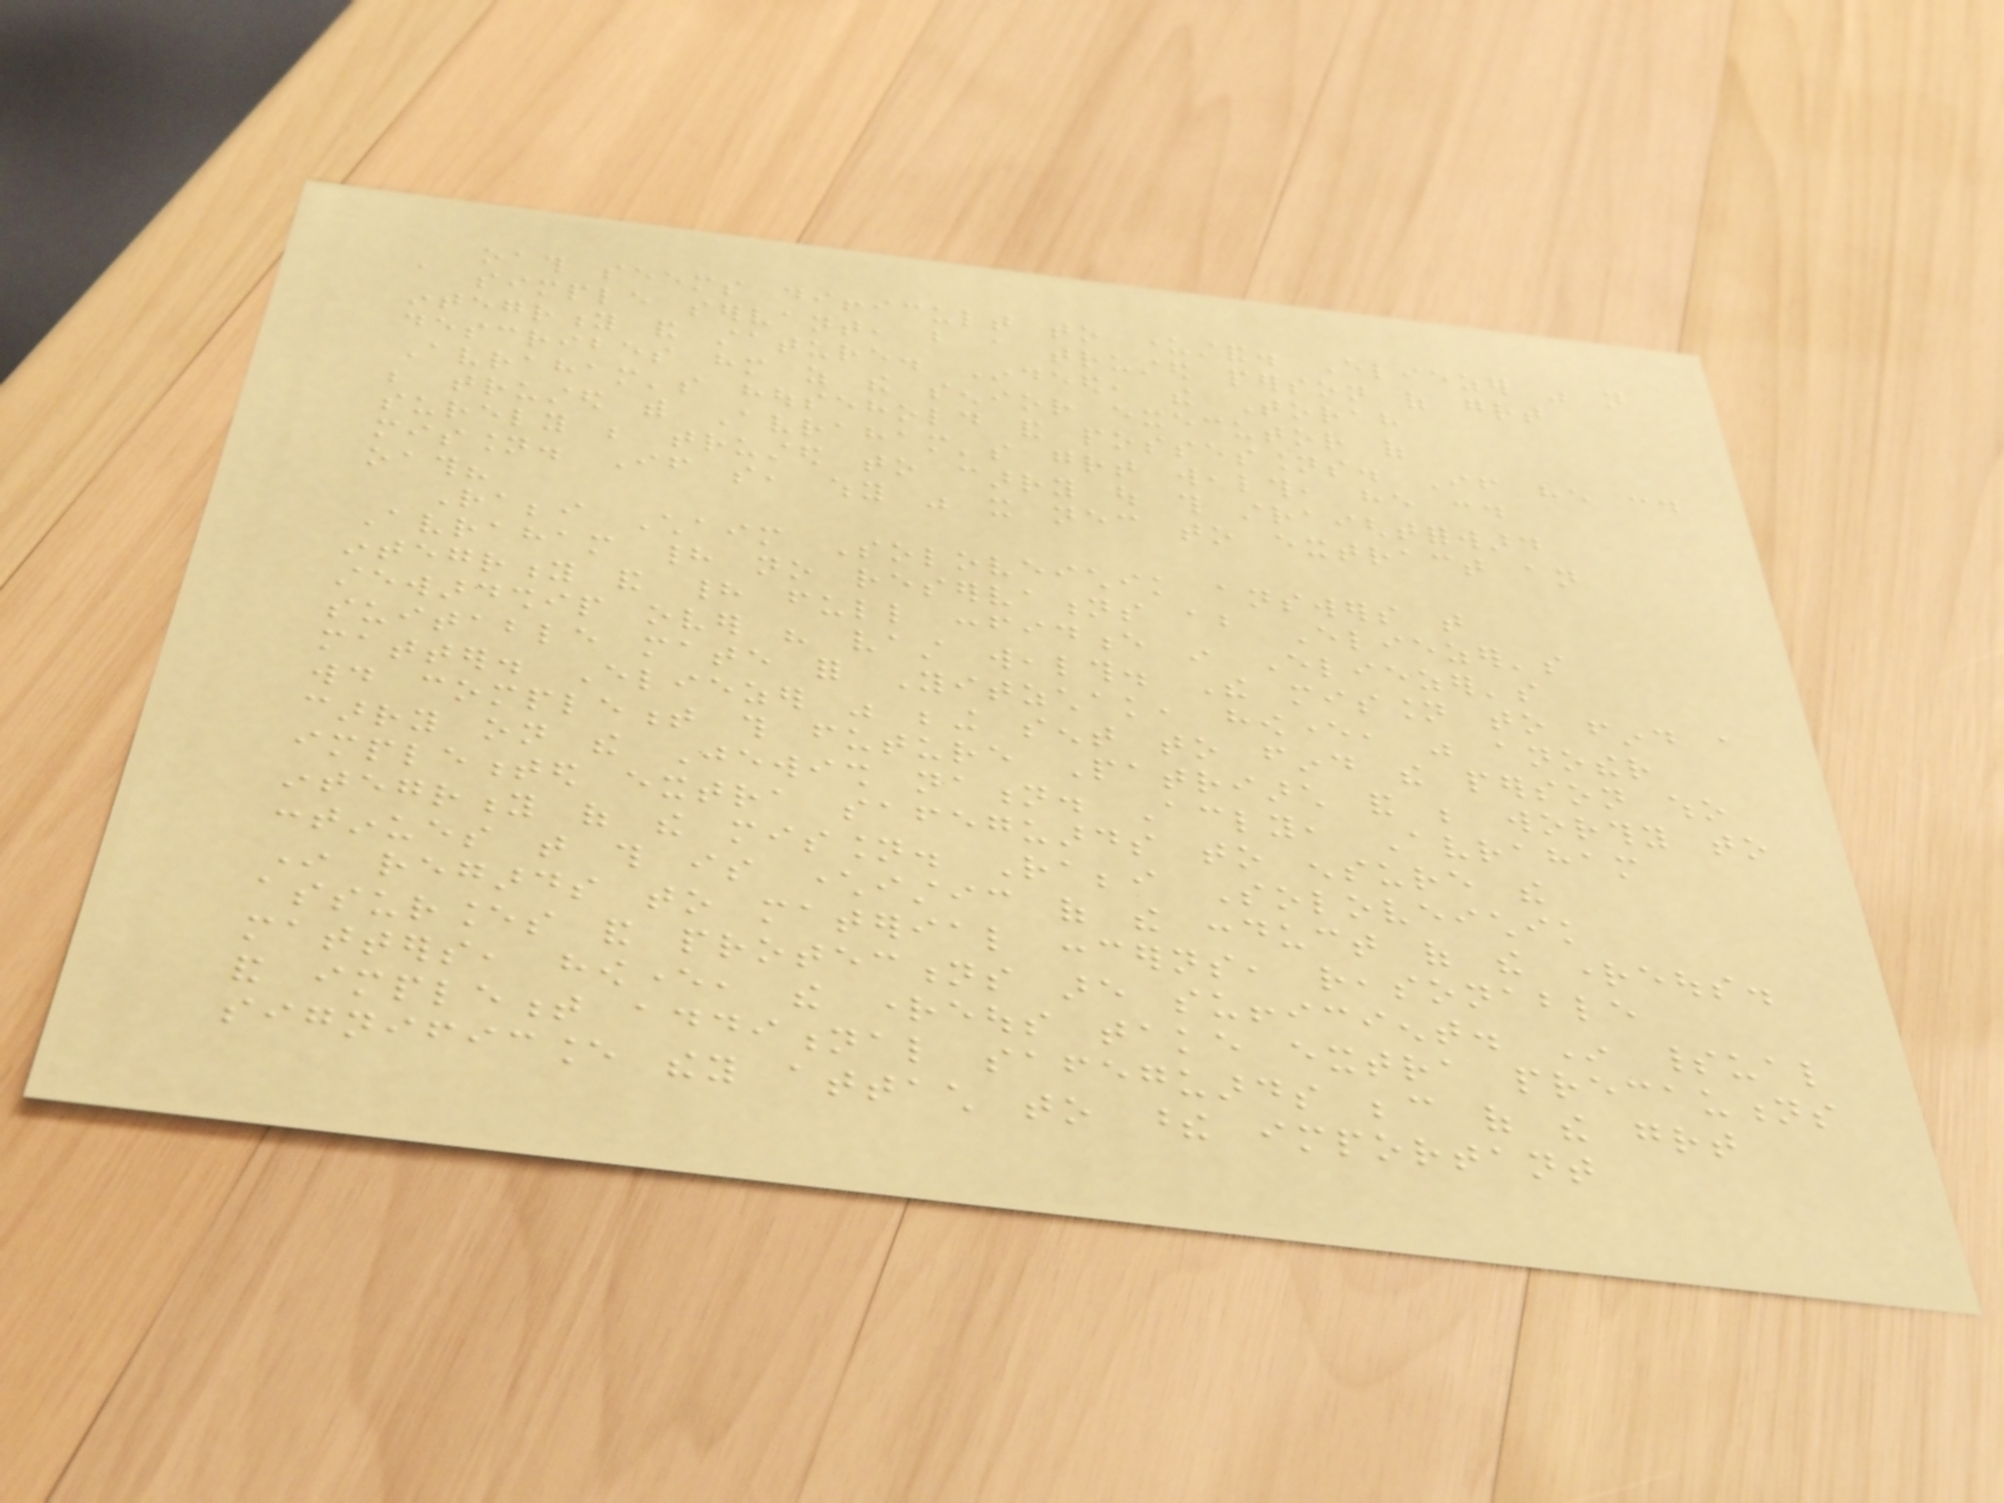oath seems difficult to understand. Eliezer was not
a simple servant, but a trusted person of great
integrity and stature. Indeed, the Torah
describes him as the senior executor of
Avraham's household and possessions. If he could
be trusted with Avraham's great wealth, he could
surely be trusted to carry out this straightforward
mission. If so, why was it necessary to extract an
oath?
Rabbi Chaim Soloveichik answers that
Avraham had no reservations about Eliezer's
integrity and had full confidence in Eliezer's
stewardship over his vast wealth. The mission to find a
suitable mate for Yitzchak, however, was another
matter. Eliezer was being sent to find the person who
would complement this future Patriarch and be worthy to
carry on the Jewish nation. Accordingly, Avraham
implemented extra safeguards to ensure the
integrity of the mission. Rabbi Soloveichik
continues that this is characteristic of the conduct of the righteous.
In regards to material concerns, reasonable
assurances and protections are sufficient. In spiritual
matters, however, the righteous take extra precautions
and implement additional safeguards because of the great
significance they attach to these important
